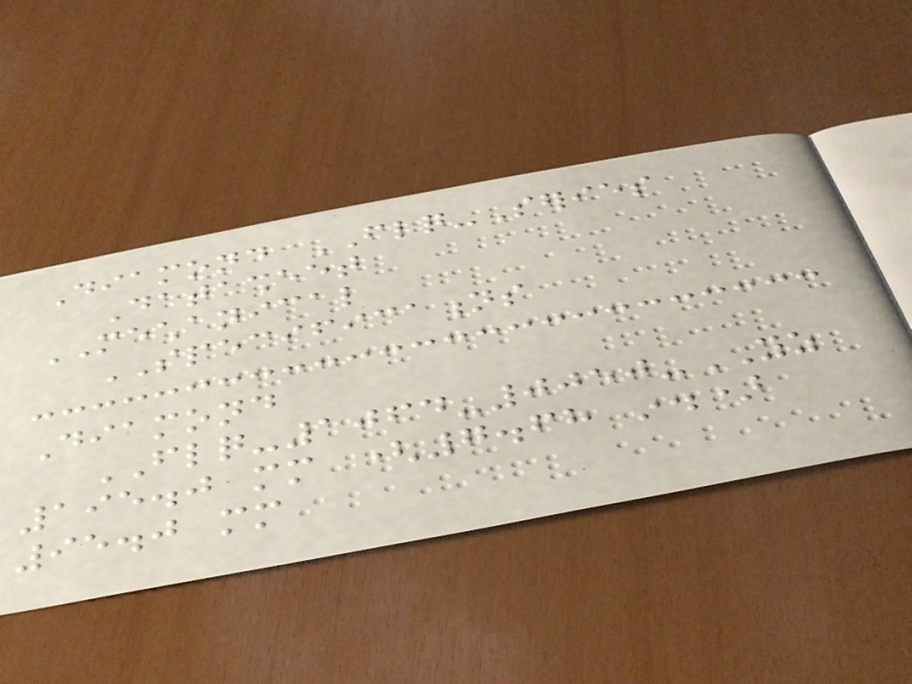Diamond FLQ-Series
Datasheet
MECHANICAL
SPECIFICATIONS
Diamond
FLQ-1064-0050-YZ
195.0 mm (7.68 in.)
95.0 mm
